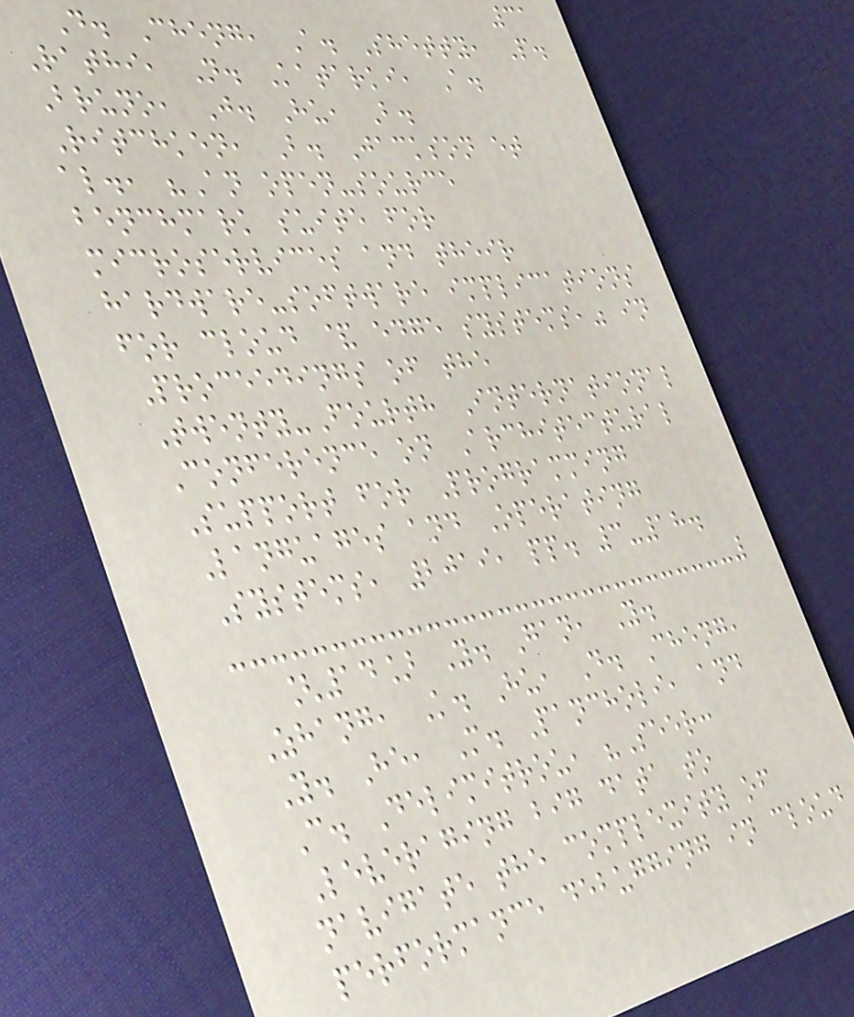31
D. Cheng, A. Shetty, P.
Rathi, N. Katarki, A.
Bruno, J. Hu, B.
Ritchken, B. Jackson et
al., "An open-source
benchmark suite for
microservices and their
hardware-software implications
for cloud & edge systems," in
Proceedings of the
Twenty-Fourth International
Conference on Architectural
Support for Programming
Languages and Operating
Systems, 2019, pp. 3-18.
[14] Y. Gan, Y.
Zhang, K. Hu, D. Cheng,
Y. He, M. Pancholi, and
C. Delimitrou, "Seer:
Leveraging big data to
navigate the complexity of
performance debugging in cloud
